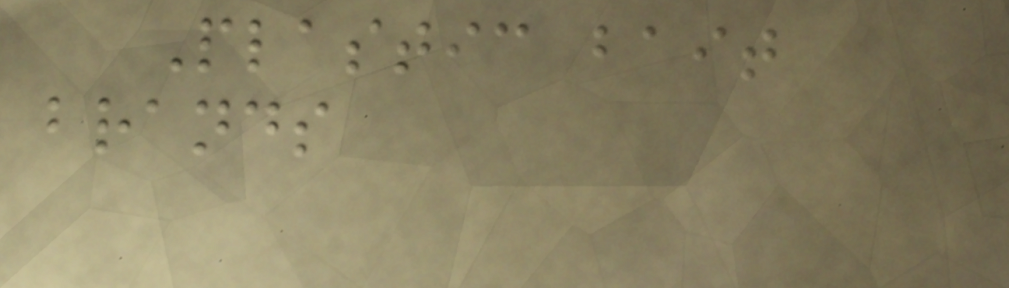Plastic bait
brands
